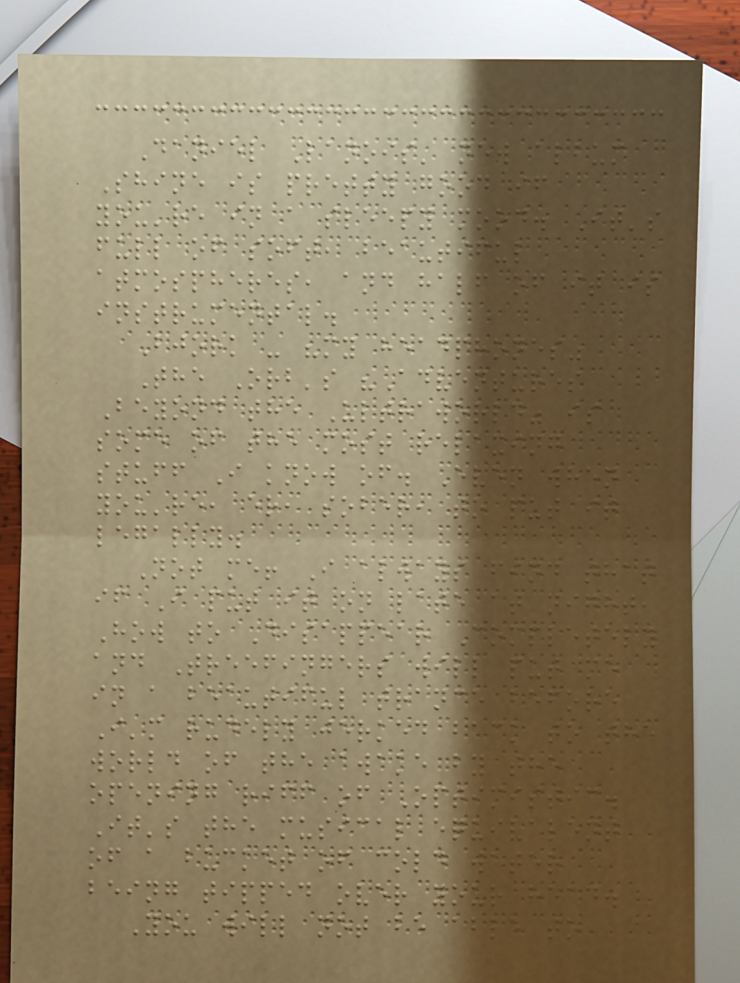Daniel Lanois' new album
Shine is pretty good if
you're in a sleepy mood. It's
full of soft, beautiful
atmospheres, and half of it is
instrumental.
Bjork - "my headphones"
The Orb's "Adventures
Beyond the Ultraworld" is
some of the most relaxing
stuff I know of. Even when
you're, er, sober, to put it
legally.
Not me! I always find that
if I put it on late at night,
How to Disappear Completely
and Treefingers will put me
in a beautiful trance before
I'm rudely jerked back to the
world of the awake by the
opening riff of Optimistic.
It's the musical equivalent
of a bucket of cold water
being tipped over your head.
You will not be able to
